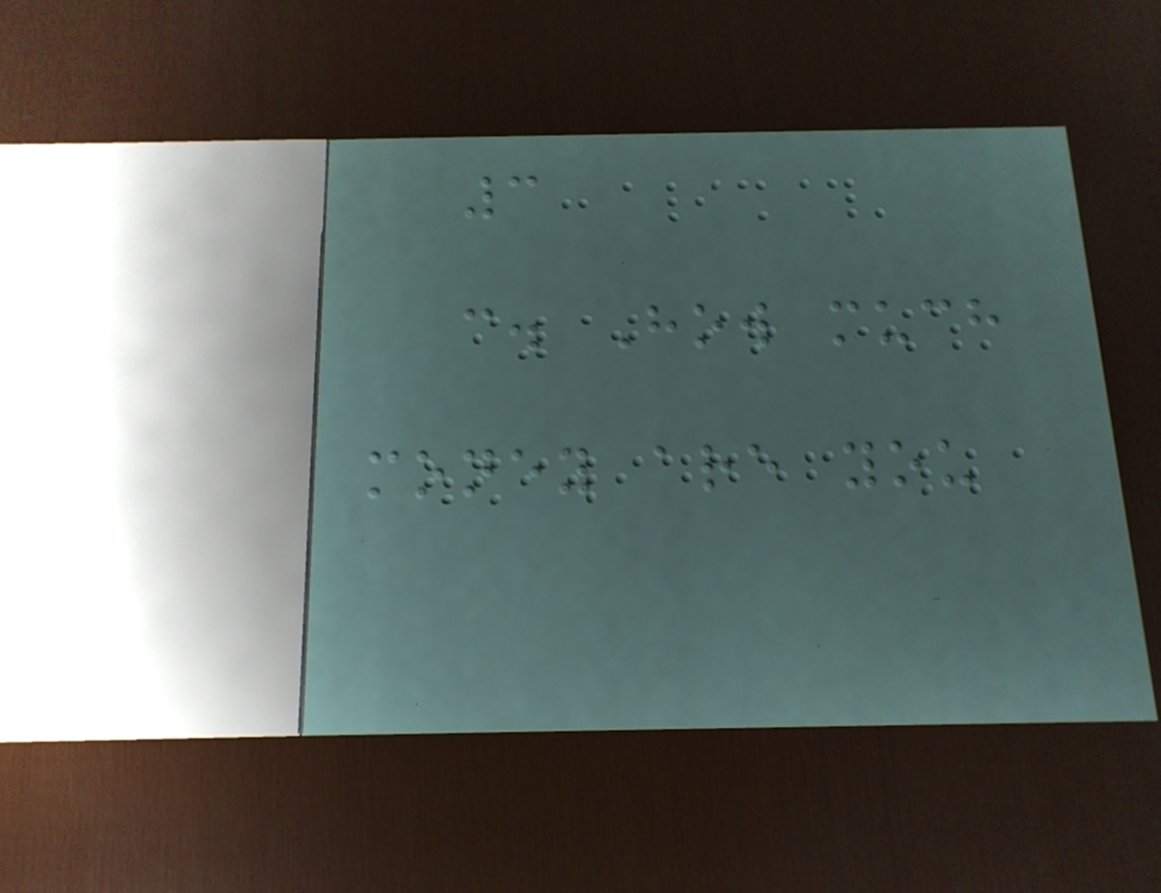3
c. How much
money are you
